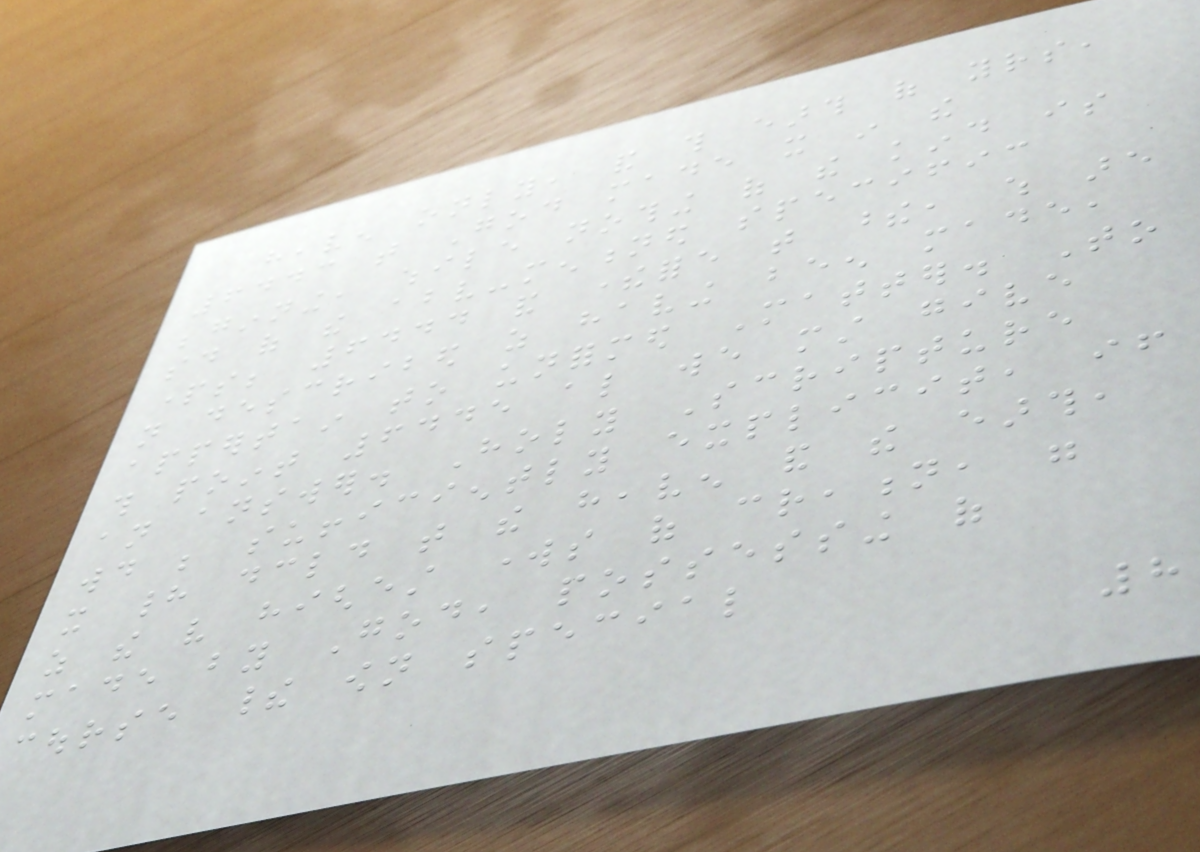heaven only, and this earth of yours,
6443 that God made it in the
beginning, while nothing of the kind is
said of the above-mentioned specific
parts; 6444 and therefore that these, which are
not described as having been made,
appertain to unformed Matter. To
this point 6445 also we must give
an answer. Holy Scripture
would be sufficiently explicit, if
it had declared that the heaven and the earth,
as the very highest works of creation, were
made by God, possessing of
course their own special
8
